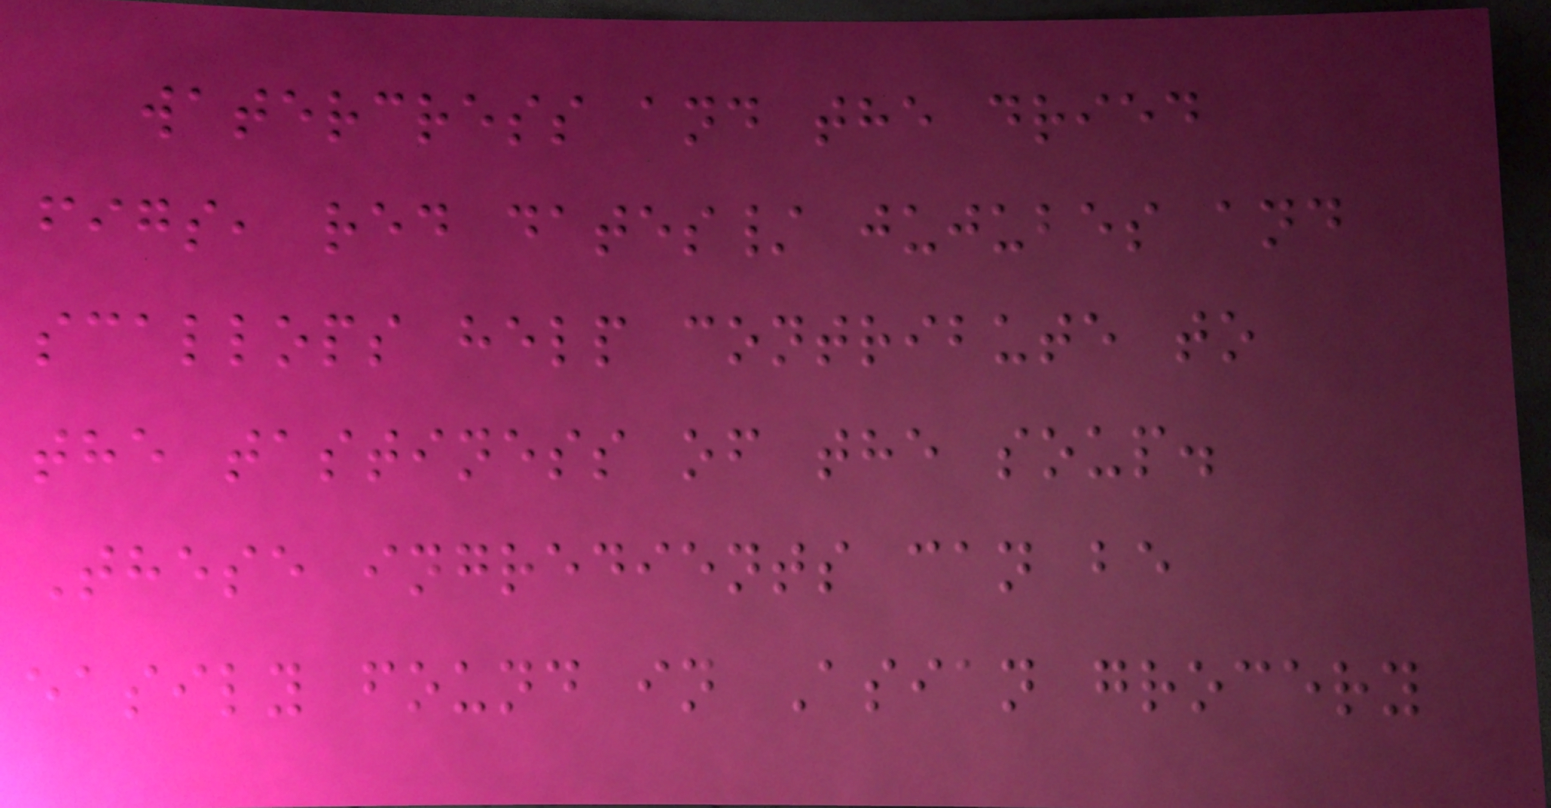watercress and the dried
figs, red dates/ jujubes and
scallops help contribute to
the tastiness of the soup.
These ingredients can be
easily found in Asian grocery
